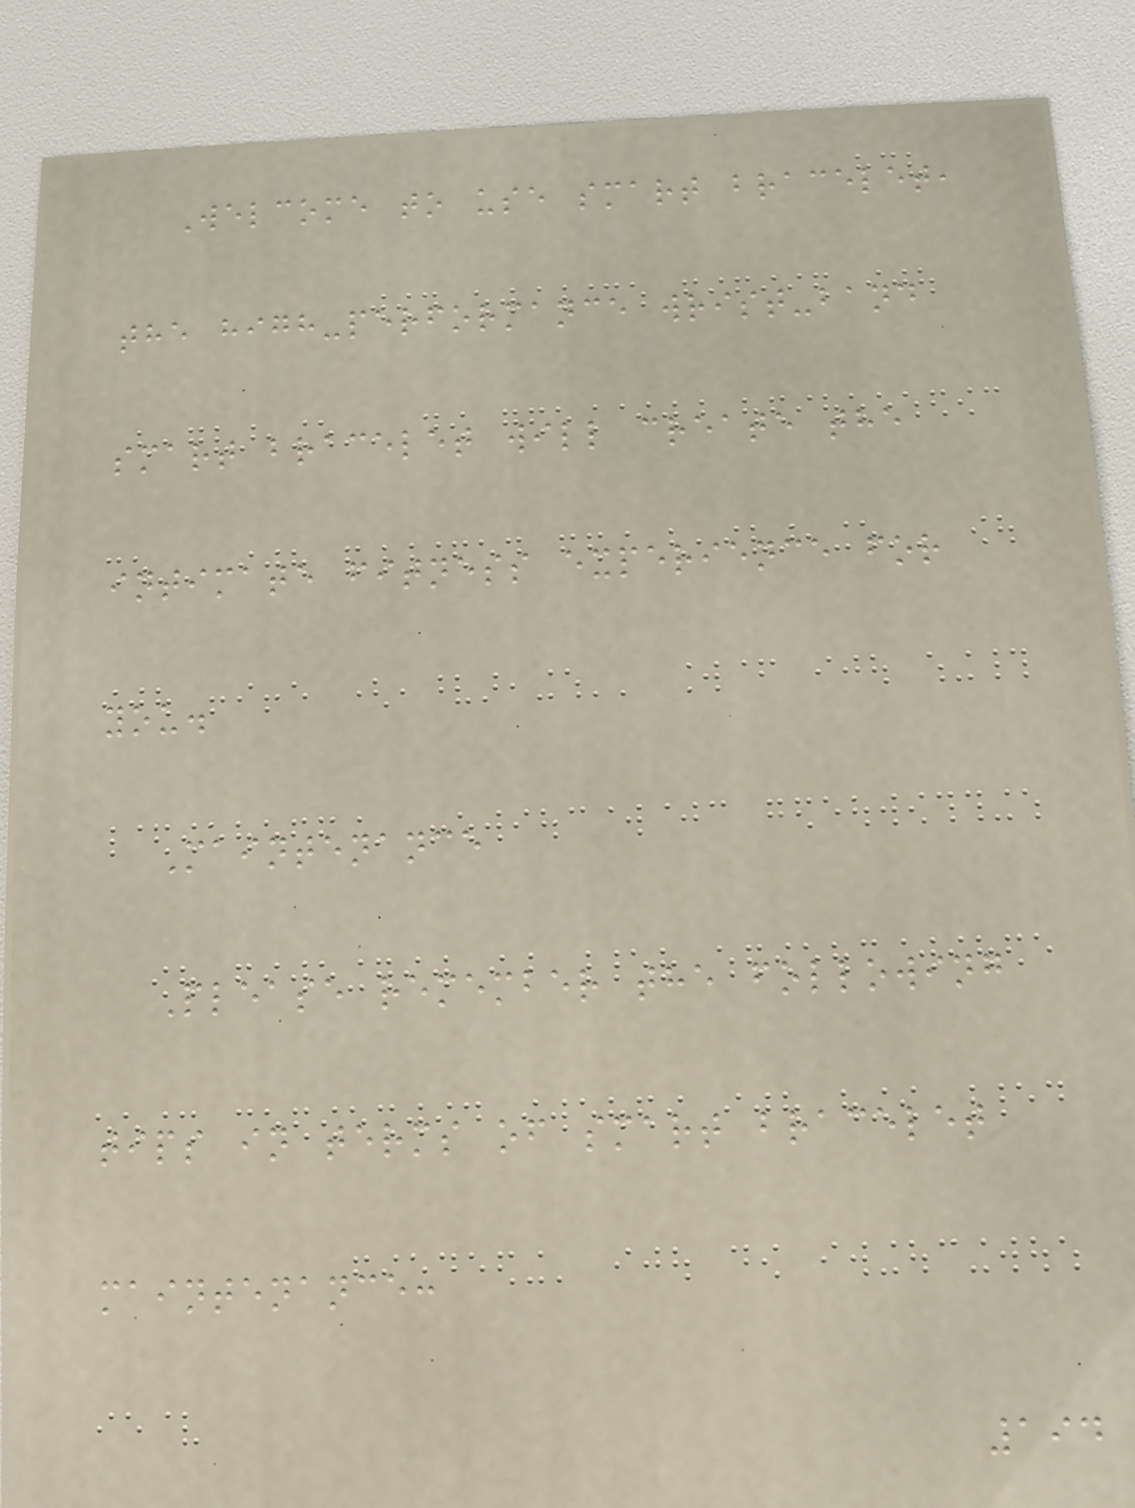Welcome to use smart bracelet,
the high-performance wrist-band
smart bracelet will create the
intimate fitness experience for
you.
Maintenance
Please remember the following
tips in terms of smart bracelet
maintenance:
194
